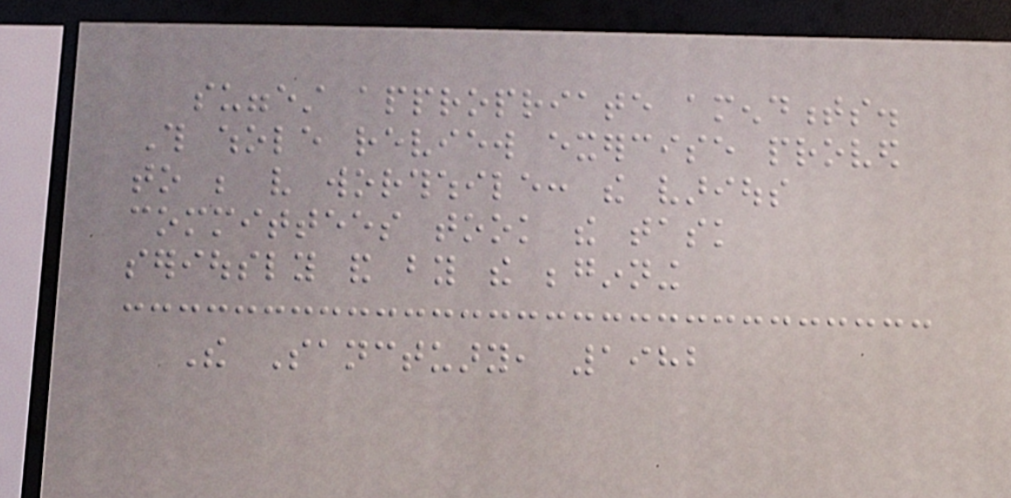suggest appropriate amendments.
This whole review exercise proved
to be very worthwhile: the various
committees took the task
seriously and by the beginning
The Sanctuary, 1982
